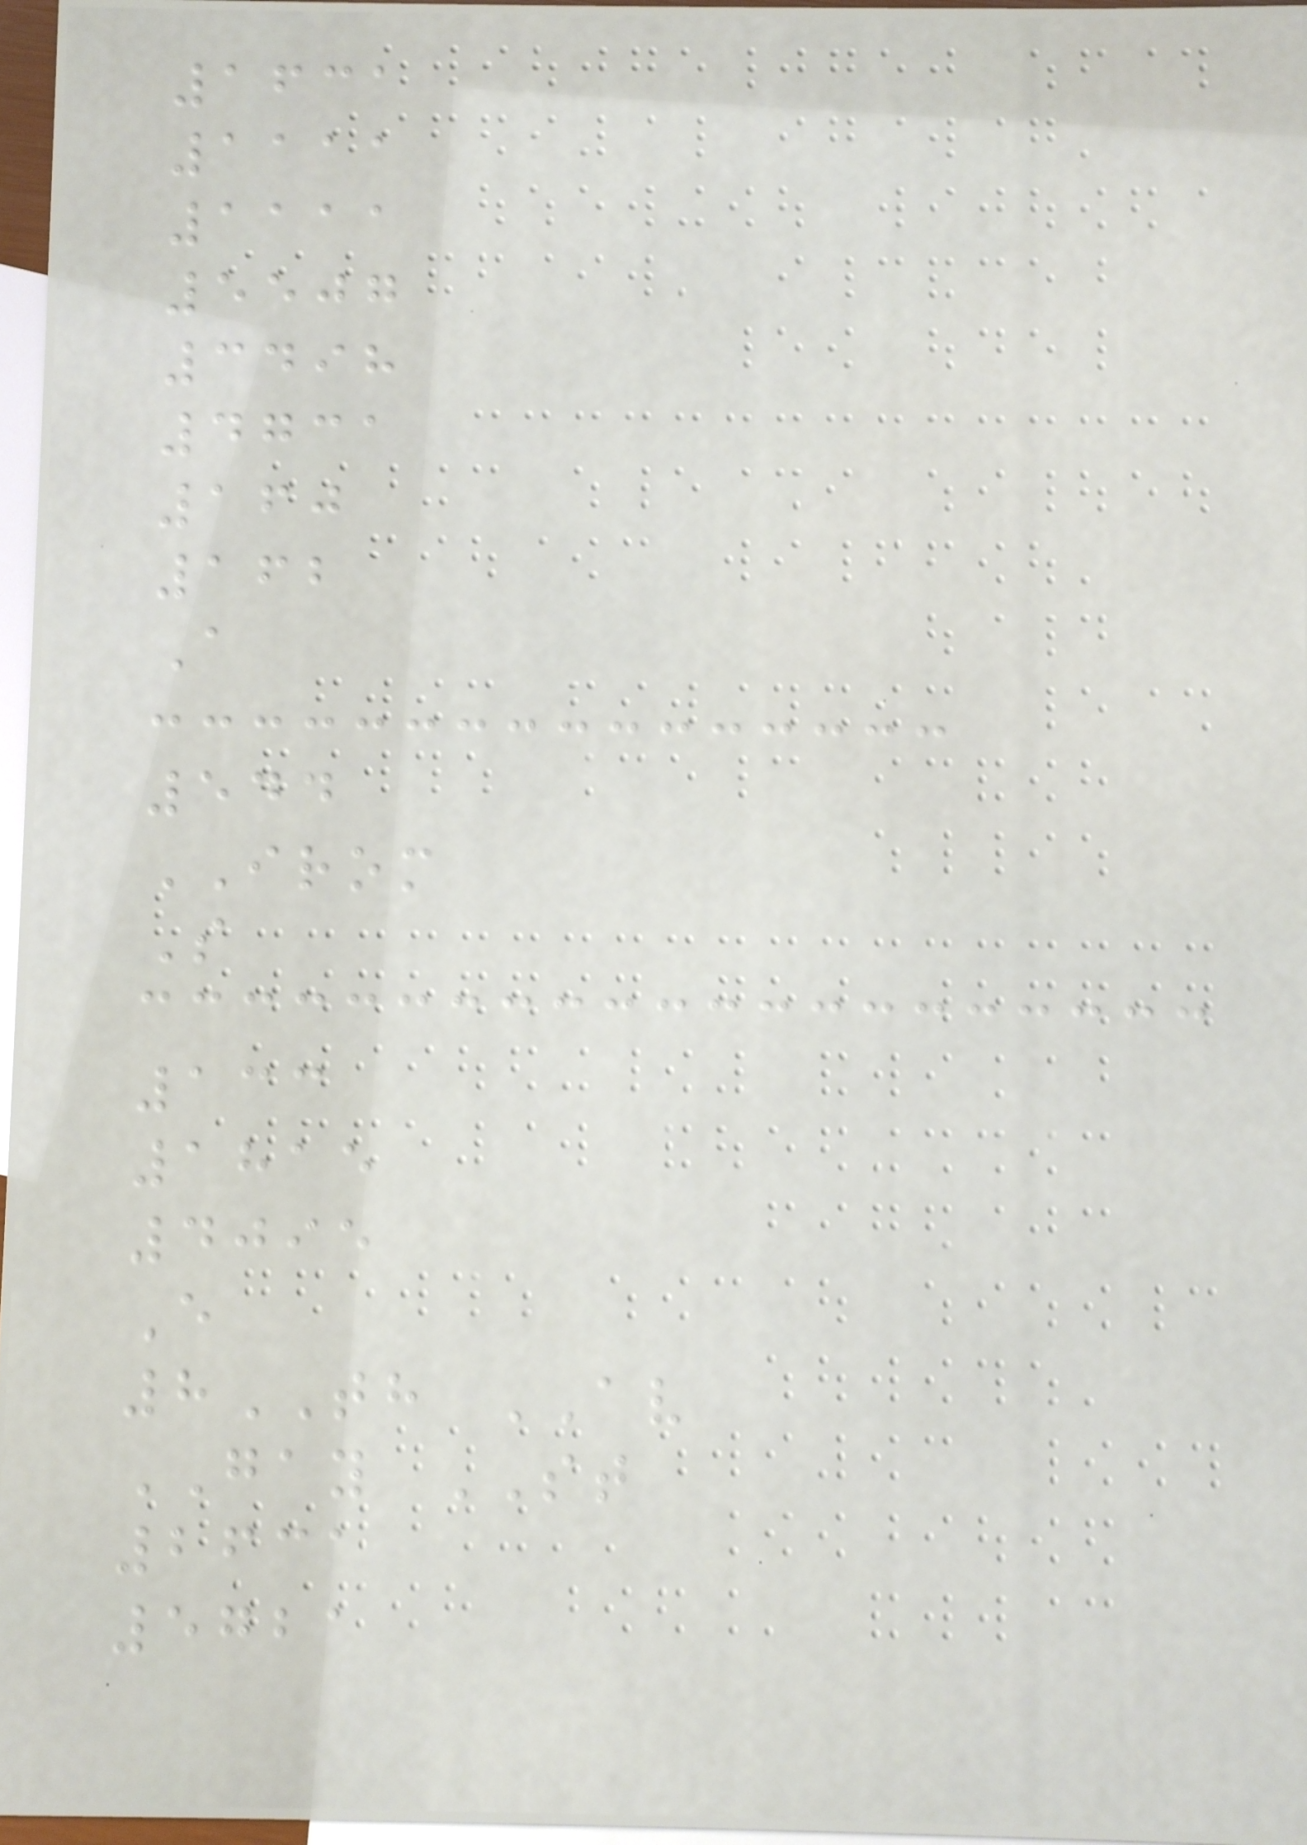1631
1111
1111
5507
3498
4731
160
162
A
544
IROM
S
133
1815
4095
E
8TH AV
GAY ST
2631
5721
